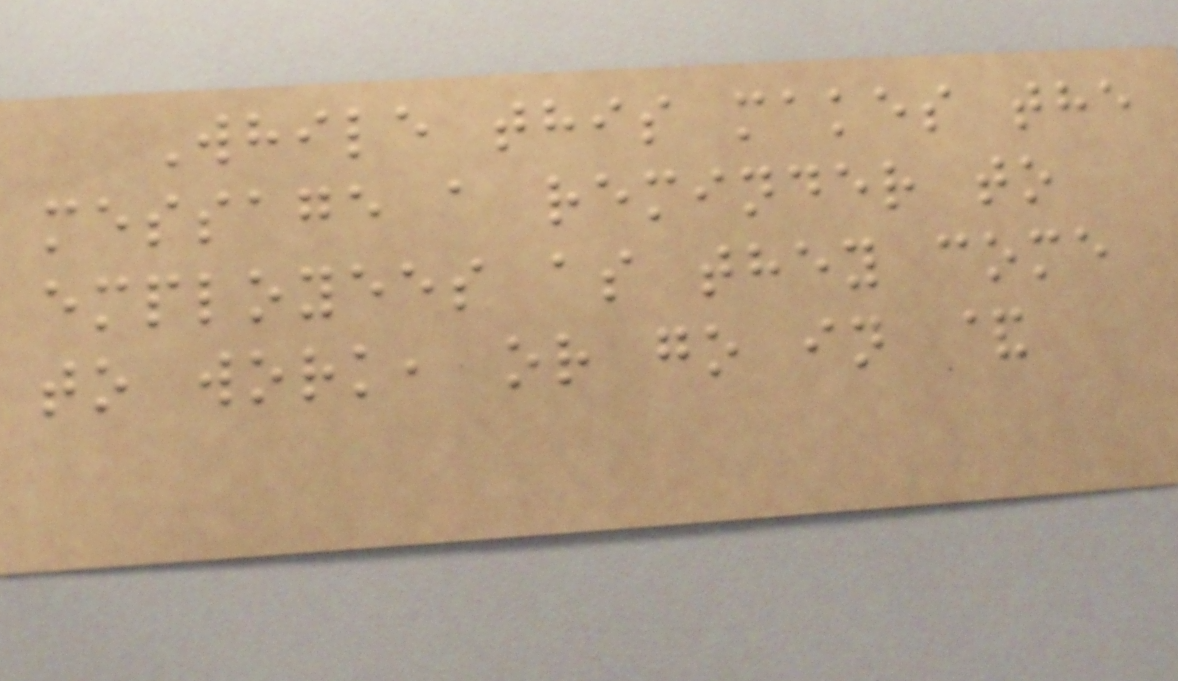While this makes the
message a reminder to
employees as they come
to work, or go in &
